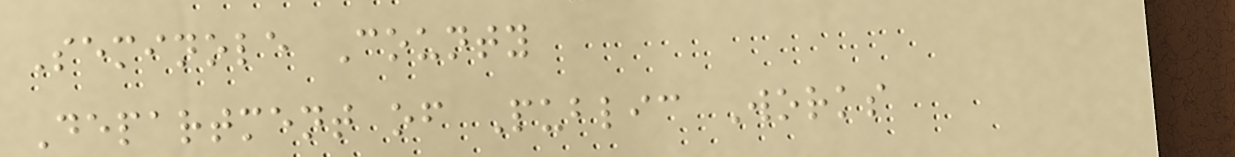Seminole County
Department of Public Works
